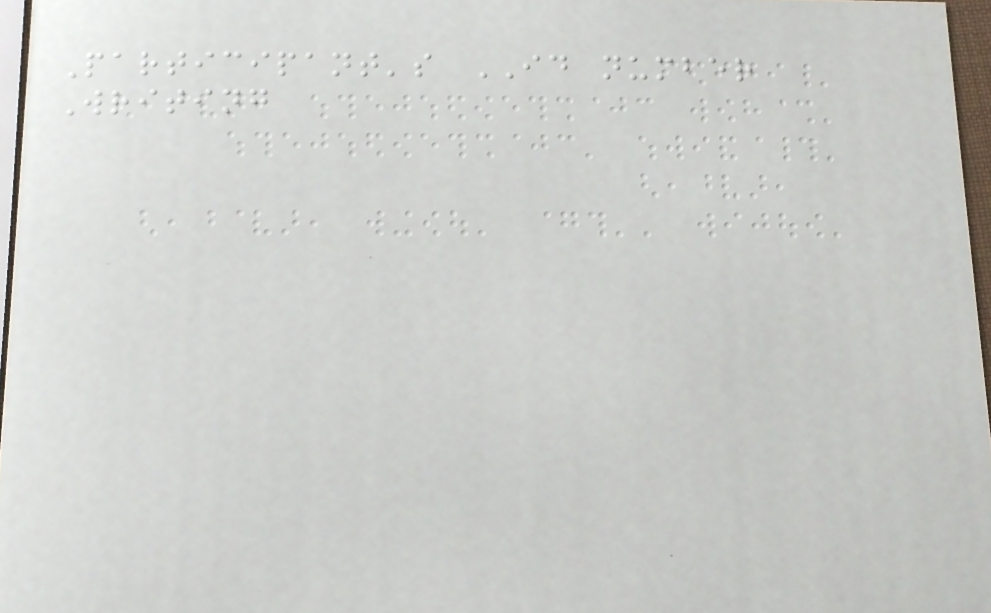Participant's ID number
Writing
